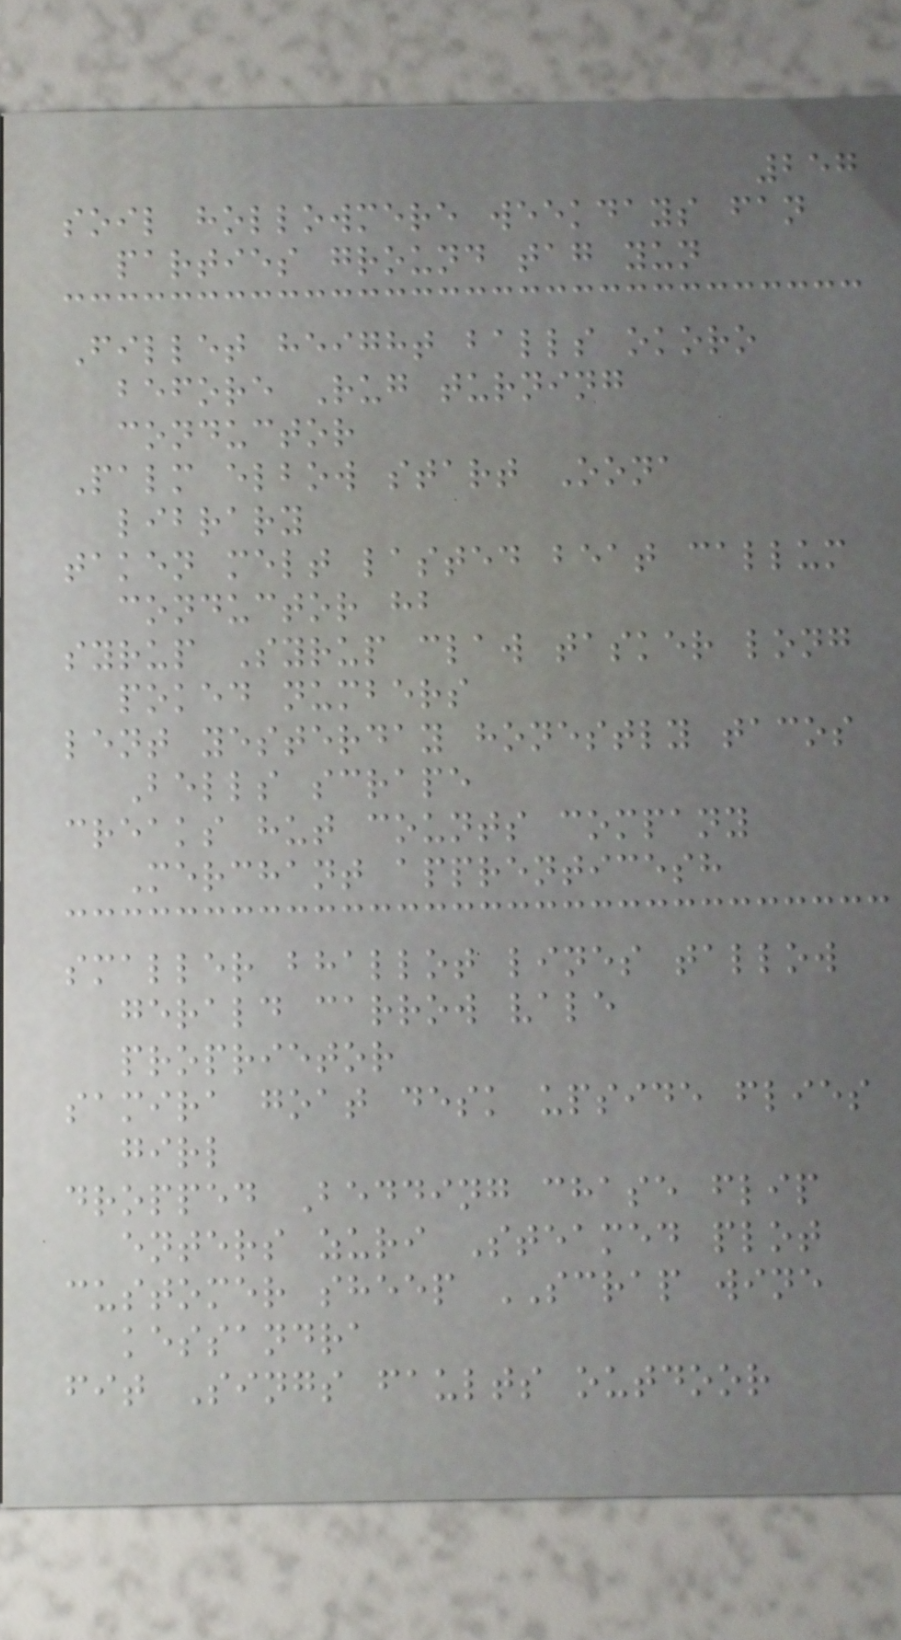257
soil hollowmere weekdays fan
parties ground tag yun
Fillet height balls okoro
before Rug turning
conductor
Palm elbow start Oona
library
taken melt lasted beat callum
conductor hb
syrup Syrup claw tasker long
poked numbers
lent yesterday honestly tacos
Bells scrape
creaks hut counts company
Merchant apprenticesh
smaller bhallot lines tallow
gerald carrow vale
proprietor
samira goat desk upside flies
girl
dropped Bedding chase flip
enters zuri Steamed plot
customer sheep SCRAP wine
kessandra
fit Sings faults outdoor
